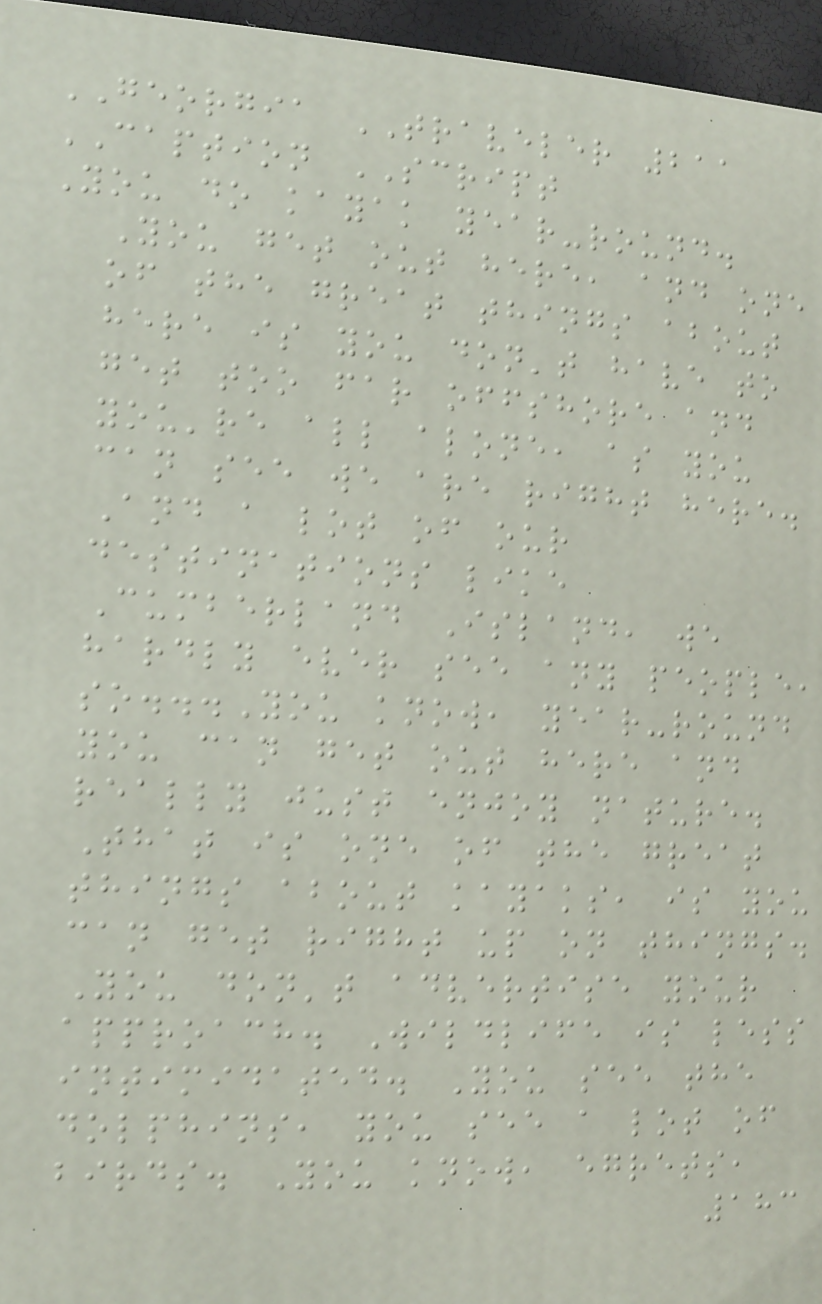GEORGIA TRAVELER 211
CAPTION SCRIPT
You do kayak year-round.
You get out here, and one
of the great things about
here is you don't have to
get too far offshore and
you're all alone, as you
can see we are right here.
And a lot of our
destinations like
Cumberland Island, we
hardly ever see any people,
so...You know, year-round
you can get out here and
really just enjoy nature.
That is one of the great
things about kayaks, is you
can get right up on things.
You don't advertise your
approach. Wildlife is less
intimidated. You see the
dolphins, you see a lot of
birds. You know, egrets,
183
